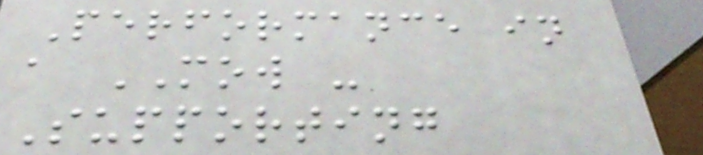Performance in
a MOW -
Supporting
